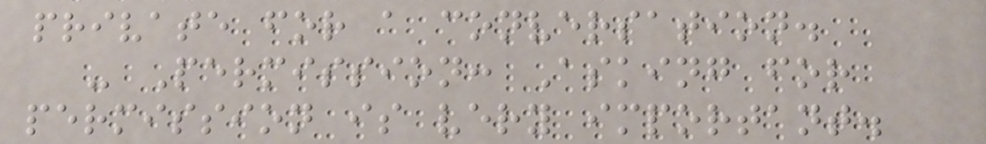private for a conversation.
- Permission: Asking for
permission is very important.
